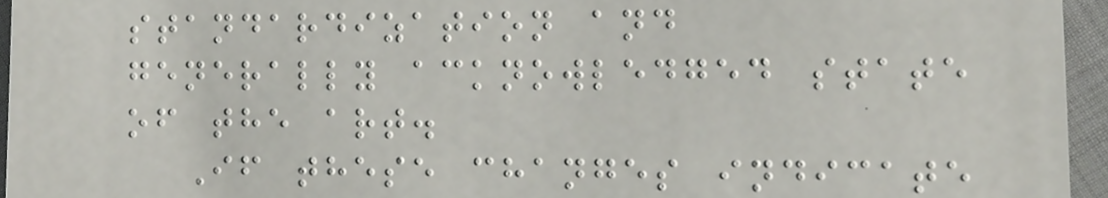standardization and
generally acknowledged state
of the art.
If these changes indicate
